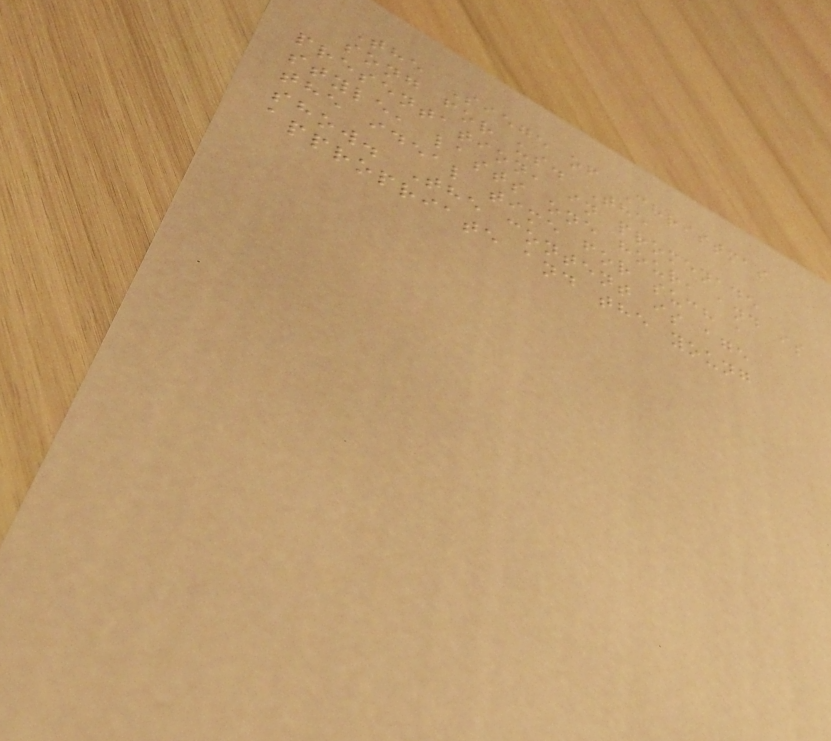The Siege of Christmas
song for us. The
presentation, in promenade
style, lasts one hour, and is
the ideal time for such a
show. The content is age
appropriate and the young
